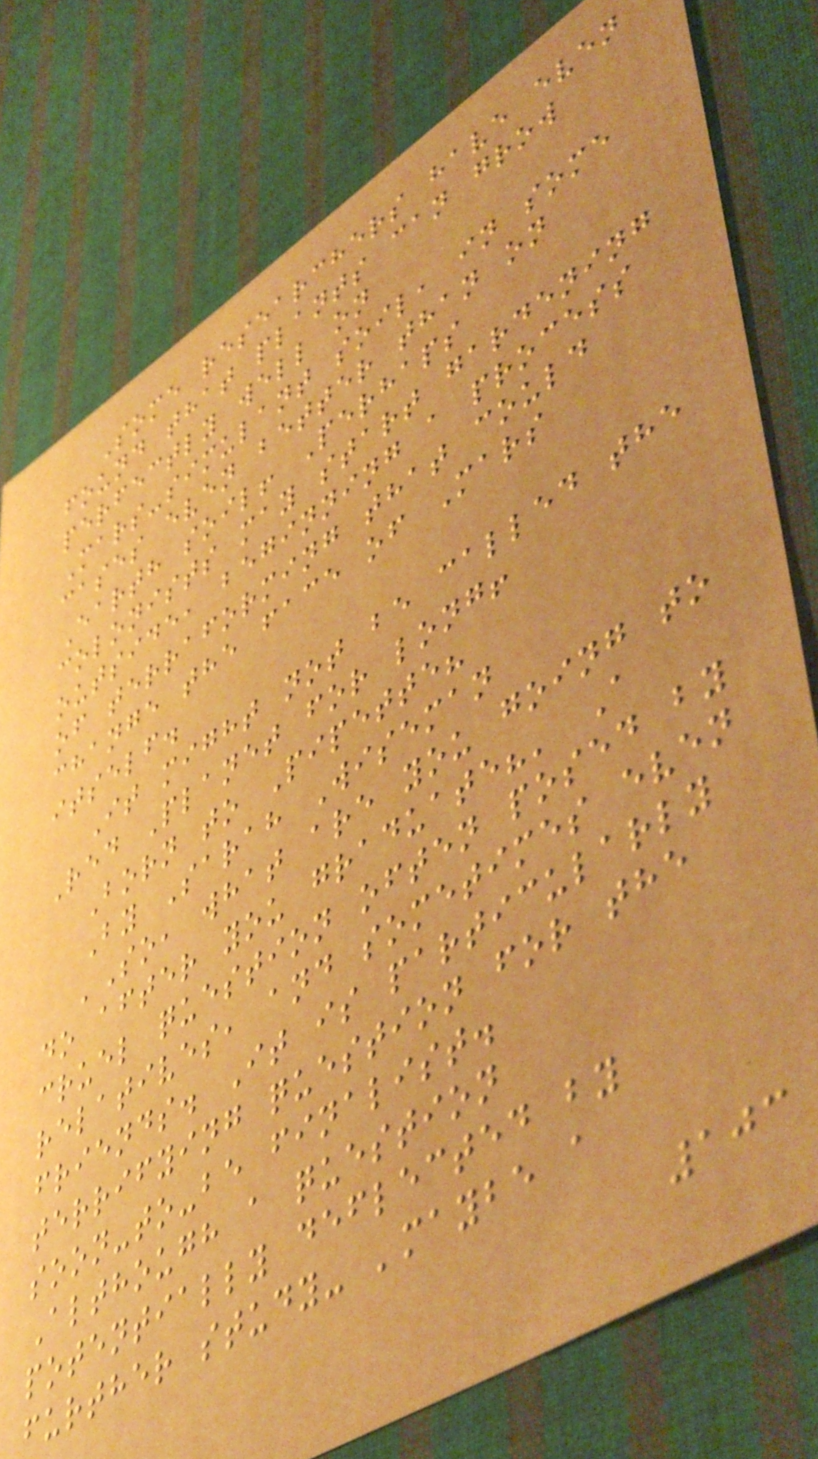Some researchers have even
found that plants can grow
perfectly well on
Mars-simulant soil, in some
cases even better than on
Earth soil! Perhaps
colonists may start gardening
outside, beginning a process
of terraforming that could
change the face of Mars
itself.
It might not be called the
Red Planet for long!
Born to Pipette?
By Sarah Wiseman
'So, what are you going to
do after you graduate?' A
cruel question often posed by
relatives, and sometimes even
friends. It is particularly
terrifying question for the
soon-to-be finalist.
Although a question
potentially deflected by
further study- 'maybe a
103
